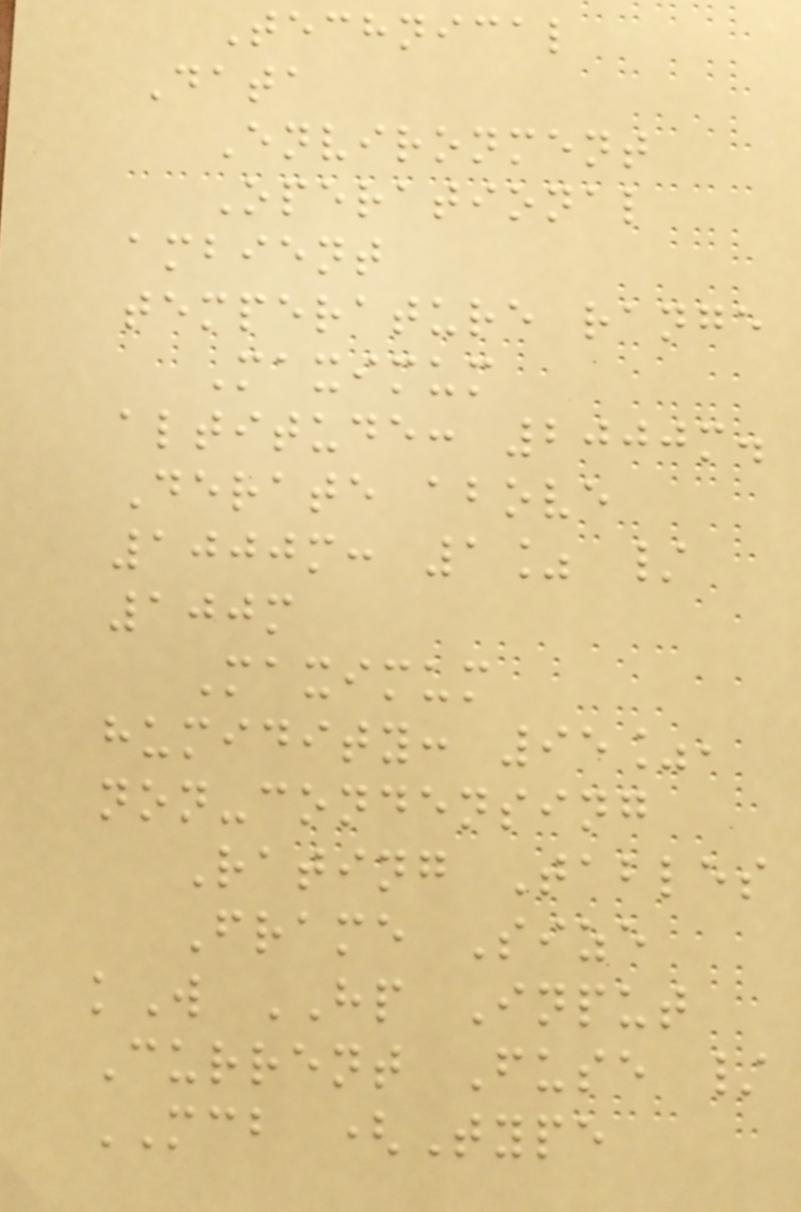Technical
Data
Environment
Operational
ambient
temperature range
Maximum
altitude: 2000m.
Derate above
1000m: 1% /
100m
Maximum
humidity: 95%,
non-condensing
Rating Tables
Frame Size
kW HP Input
Current Fuse /
MCB (Type
